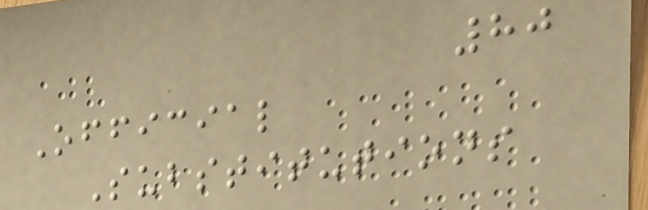80
Official
Substitutions
